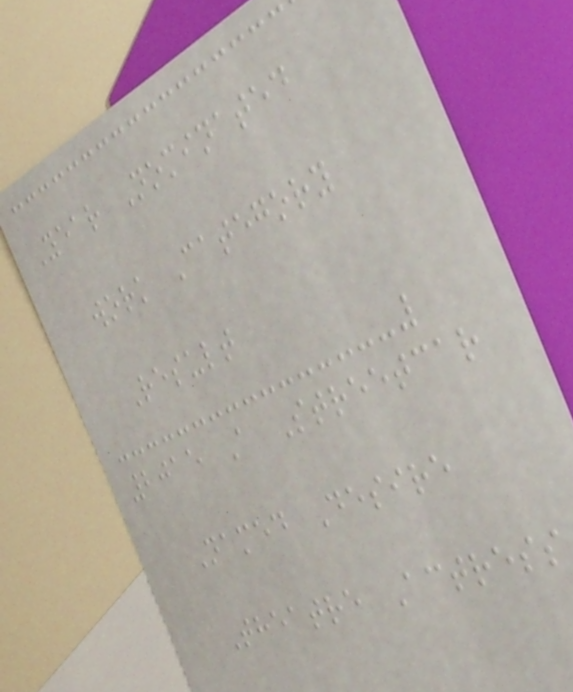Year Nominated
work Category
Result
2015 A Streetcar
Named Desire
Theatre Actress
